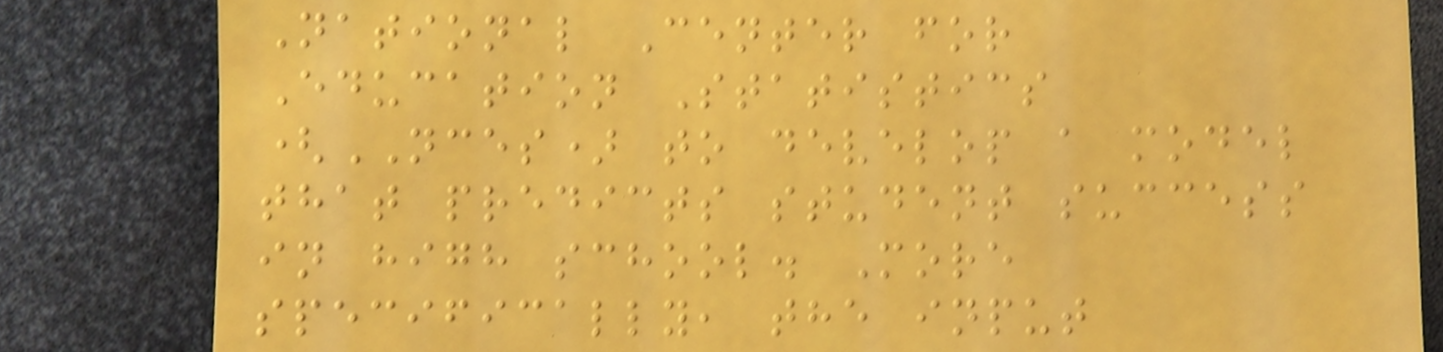National Center for
Education Statistics
(NCES) to develop a model
that predicts student success
in high school. More
specifically, the input
